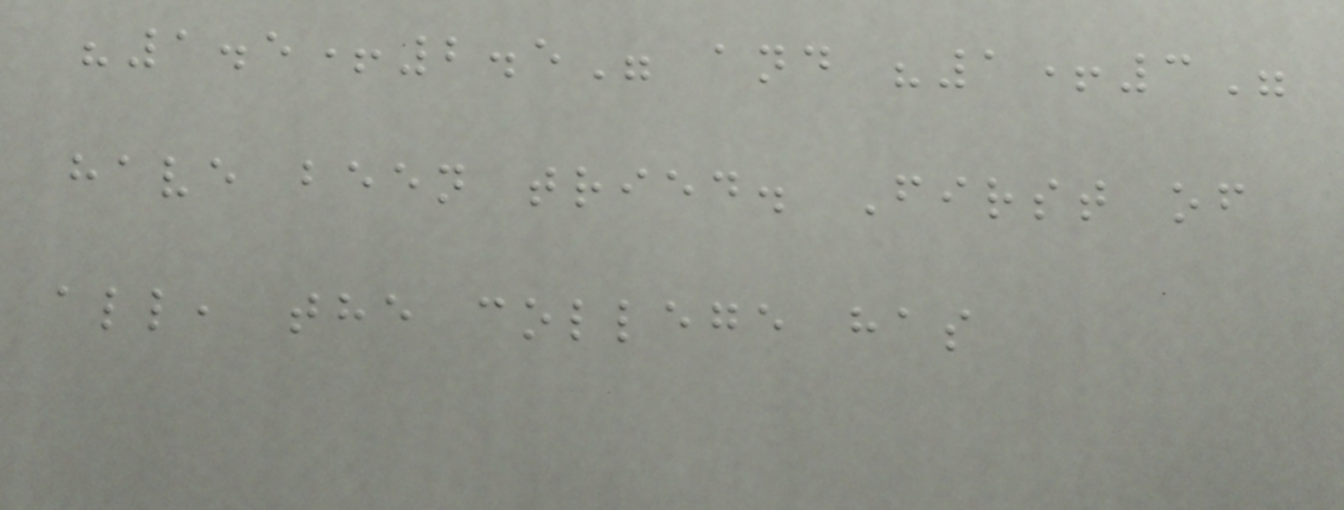"1.5+2.5" and "1+3"
have been tried. First of
all, the college has
